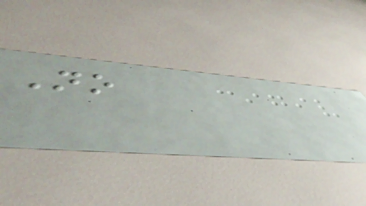No
